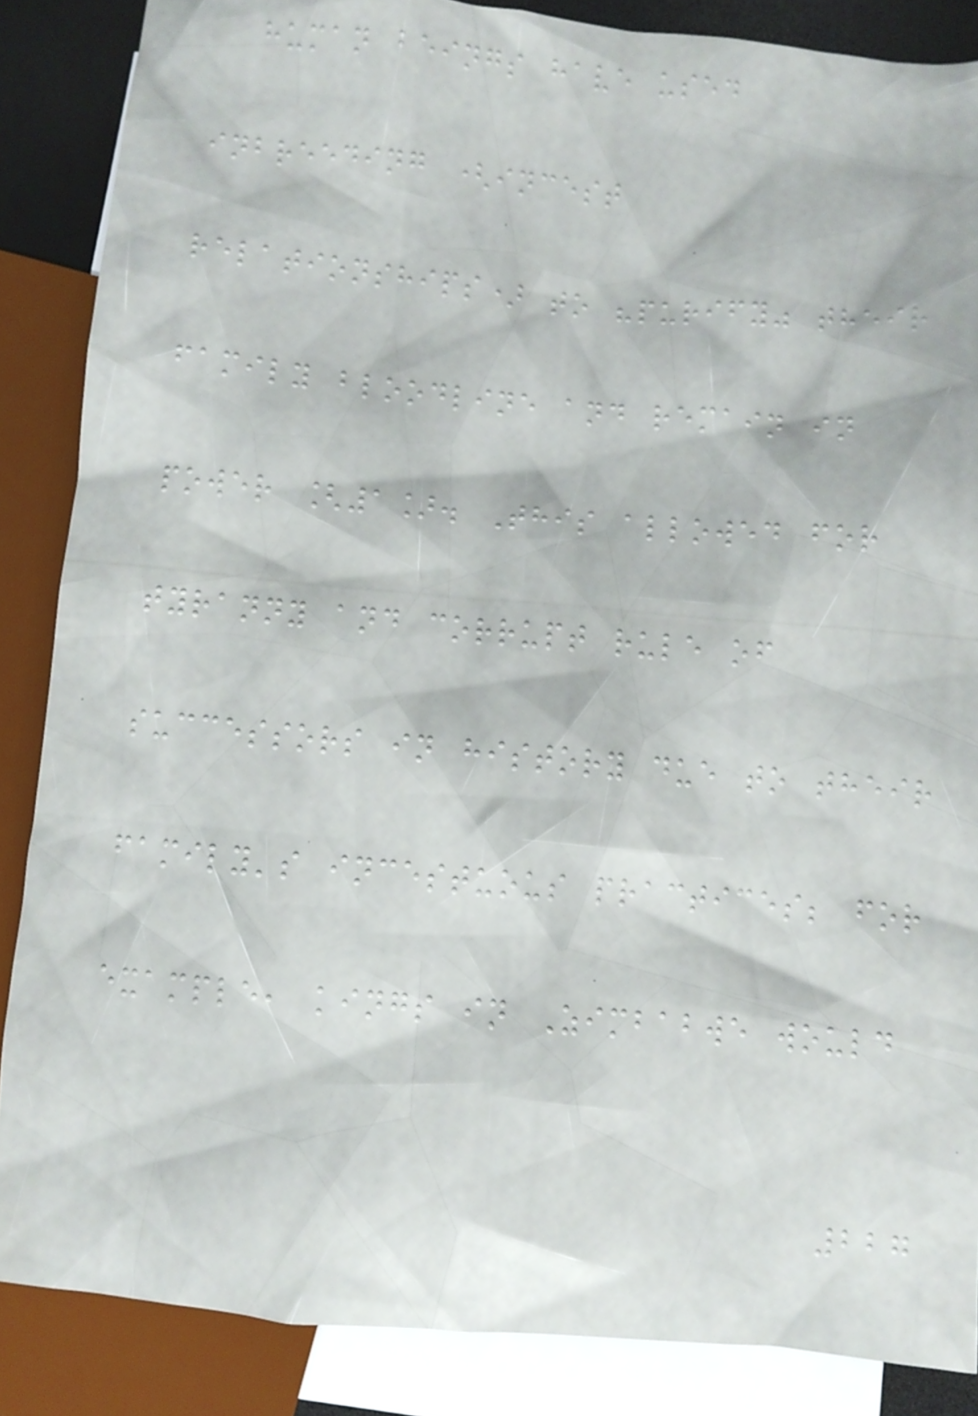human beings have used
inbreeding (incest
relationships) to "purify" their
family bloodline and remain in
power [1]. This allowed for
tyranny and corrupt rule of
successors in history due to their
family's incestuous practices; for
example, kings in Zimbabwe would
227
